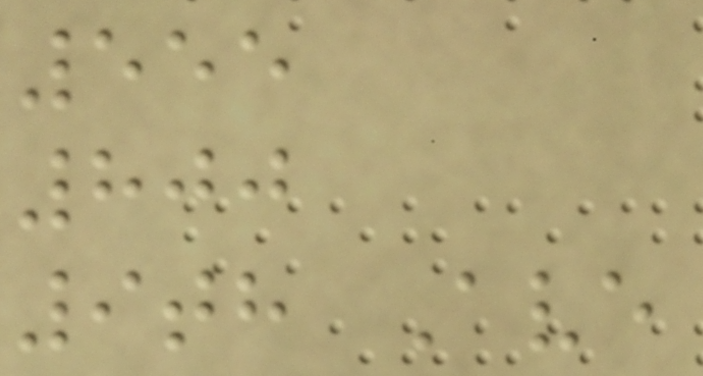555
800
9th Ave
